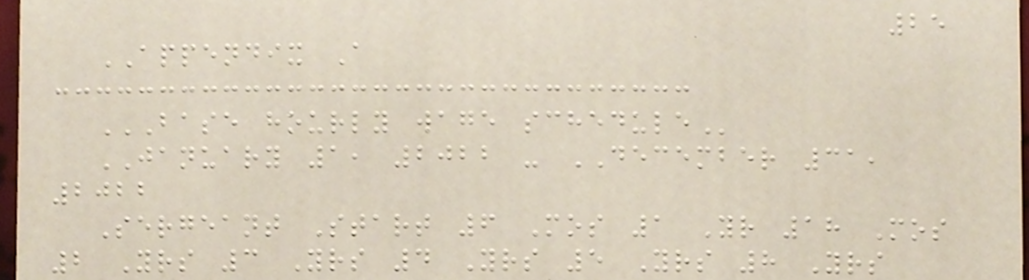25
APPENDIX A
BASE HOURLY WAGE SCHEDULE
JANUARY 1, 2022 - DECEMBER 31,
2022
Sergeant Start 6 Mos 1 Yr 18 Mos
2 Yrs 3 Yrs 4 Yrs 5 Yrs 8 Yrs
